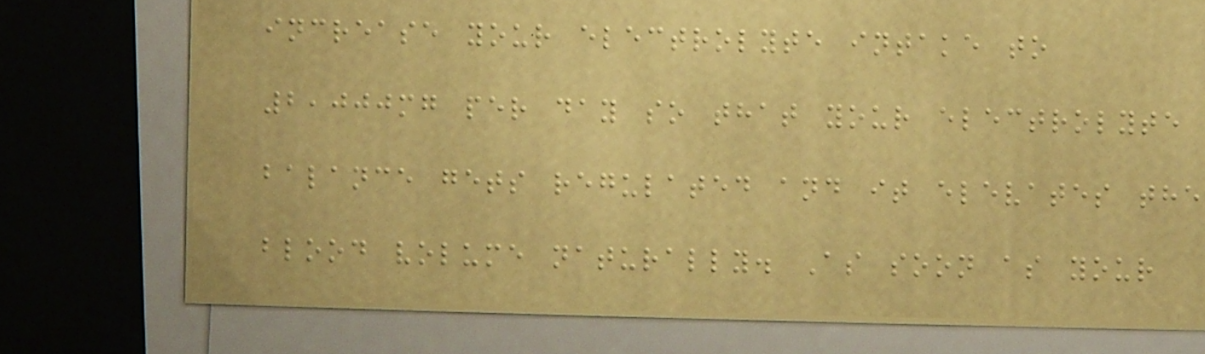increase your electrolyte intake to
2,000mg per day so that your electrolyte
balance gets regulated and it elevates the
blood volume naturally. As soon as your
